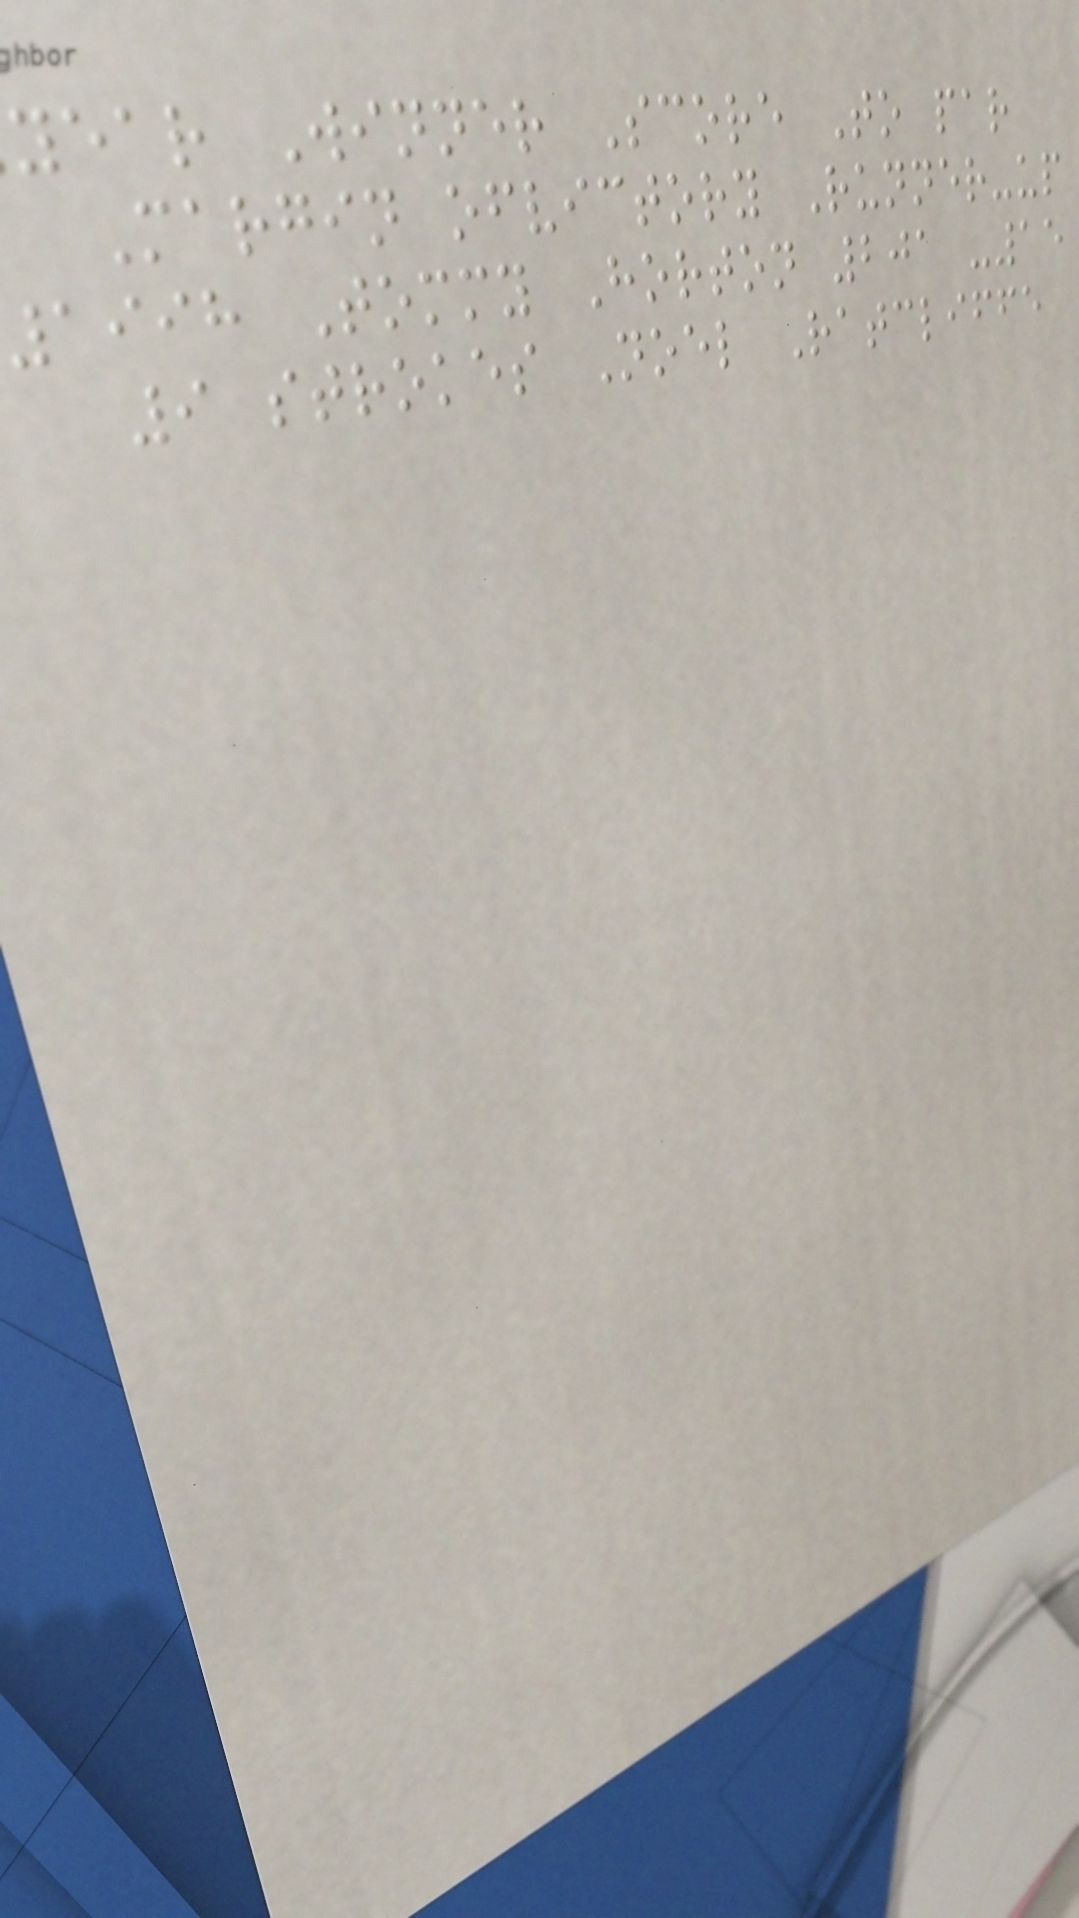year Winner Score To par
Margin ofvictory Runner-up
aiih Tommy Horton 201 -15
9 strokes Noel Ratcliffe
